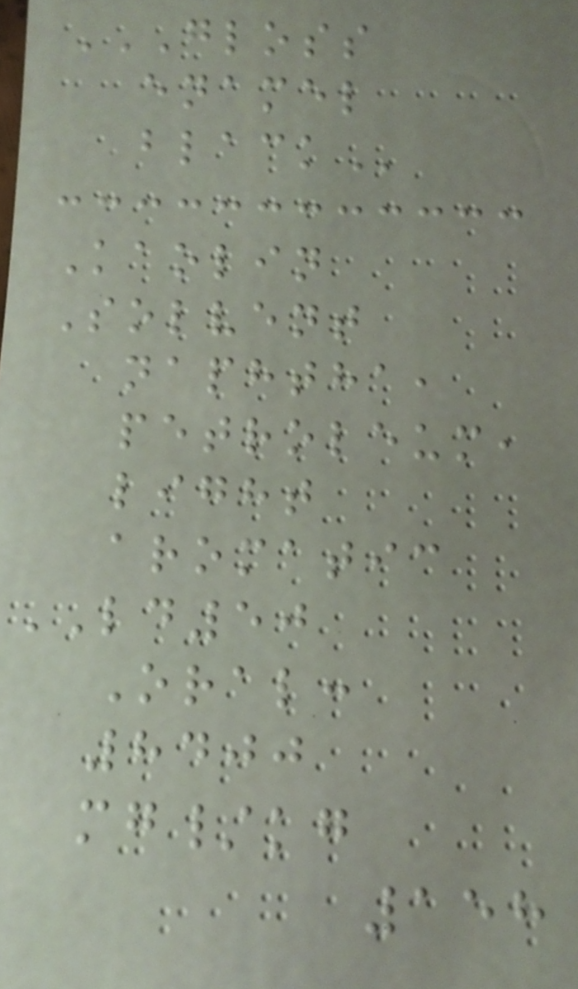GLOSS
ENAMEL
BLACK
Kaolin
Solvent
naphtha,
petroleum,
light
aromatic
LD50
Oral:
8400
mg/kg
158
